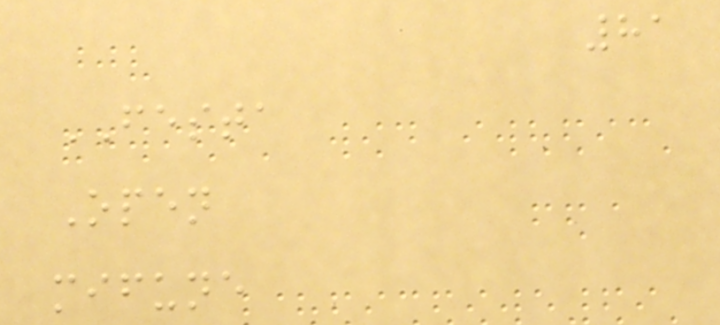81
FESTA
Open
mifune
